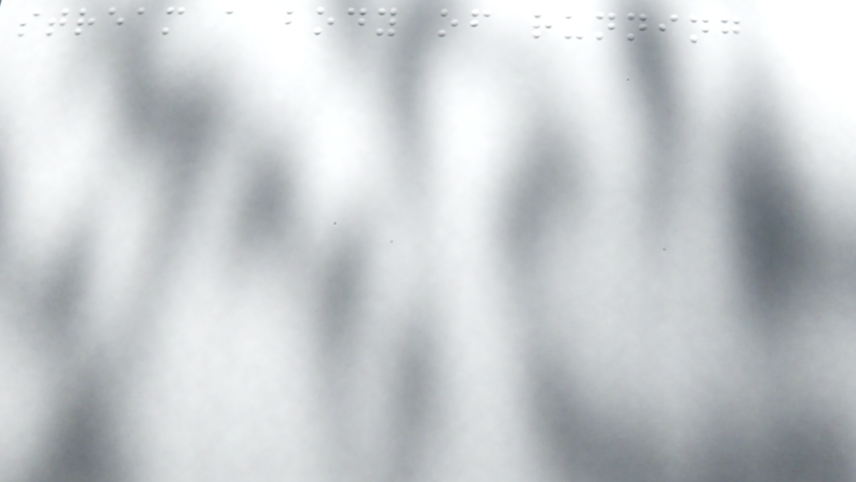stream a body of running
